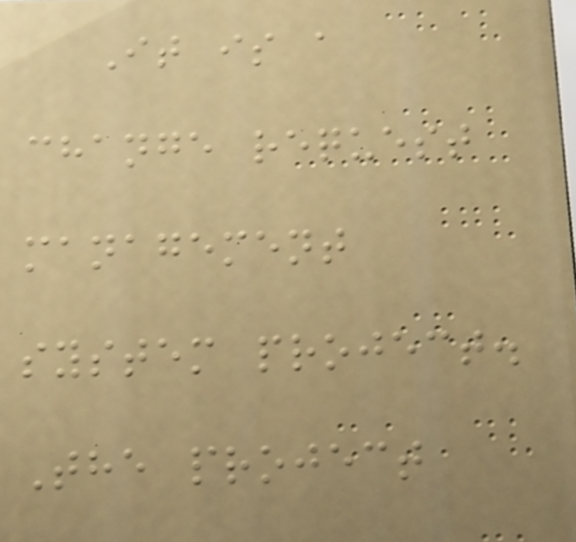It is a
change request
management
system project.
The project
